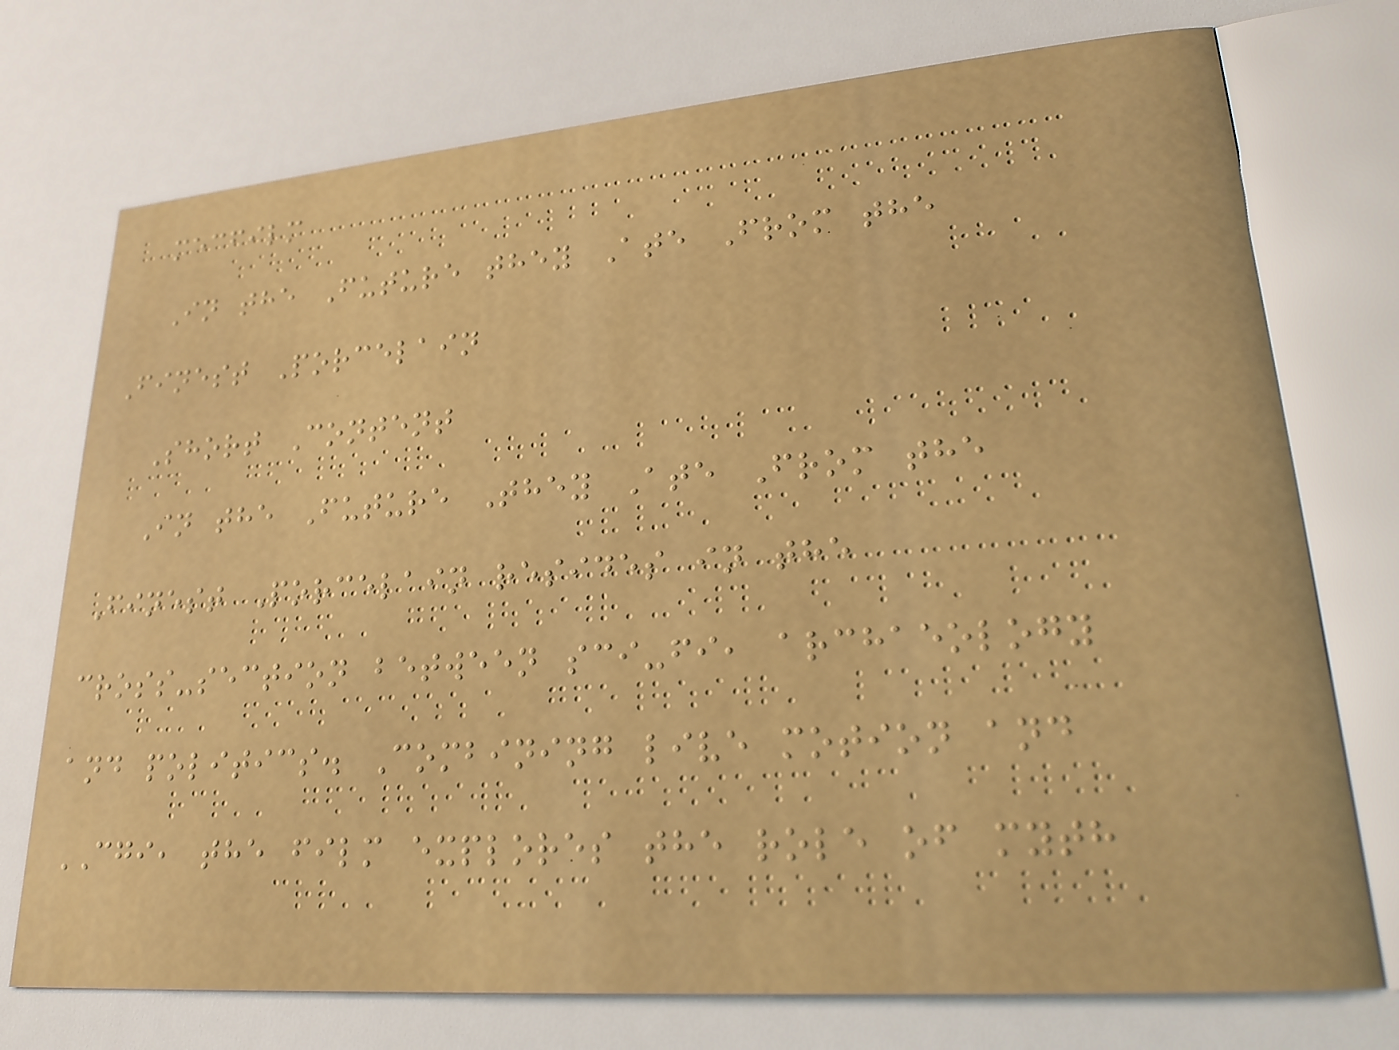mecfilm
In the Future they Ate From the
Finest Porcelain
Short Content
In the Future They Ate From the
Finest Porcelain resides in the
cross-section between sci-fi, archaeology
and politics. Combining live motion and
CGI, the film explores the role of myth
